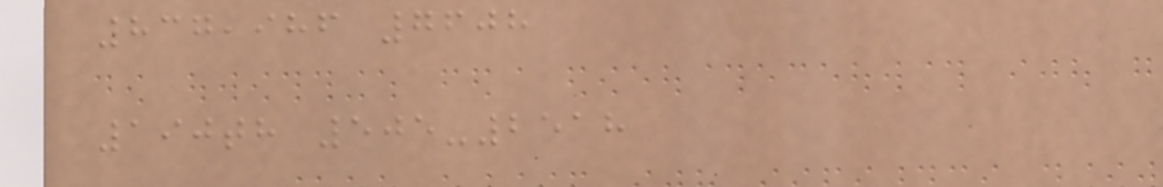837,986 7608
190th 505-2518
